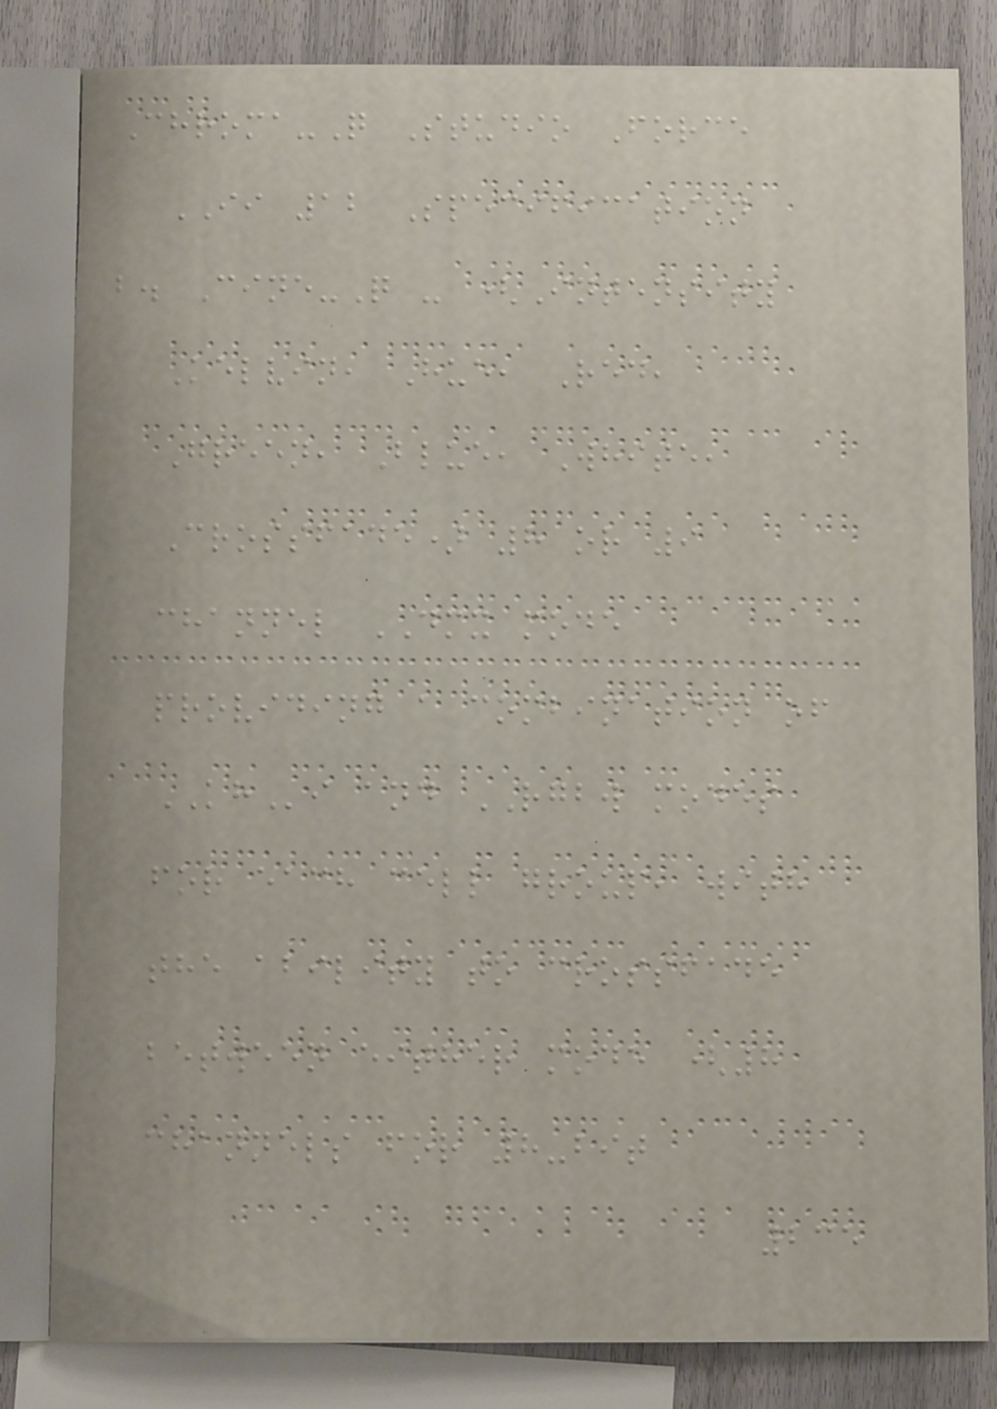Chroma-Q Studio Force
II 12 Specification
b. Cine-Q - (Intensity
Kelvin, Hue, Red,
Green, Blue, White,
Crossfade) 8 or 9
channel DMX mode
providing a combination of
KHi and RGBW modes
for each cell group, with
the ability to crossfade
between either mode (8
channels for 8-bit
235
